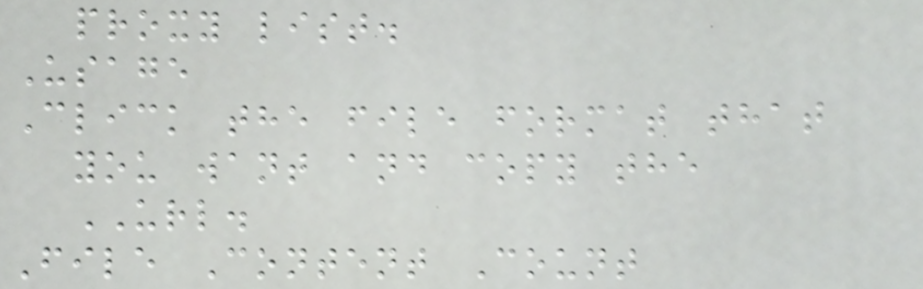proxy list.
Usage
Click the file format that
you want and copy the
URL.
File Content Count
